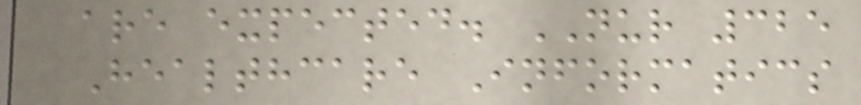are expected. NUR 325
Healthcare Informatics
